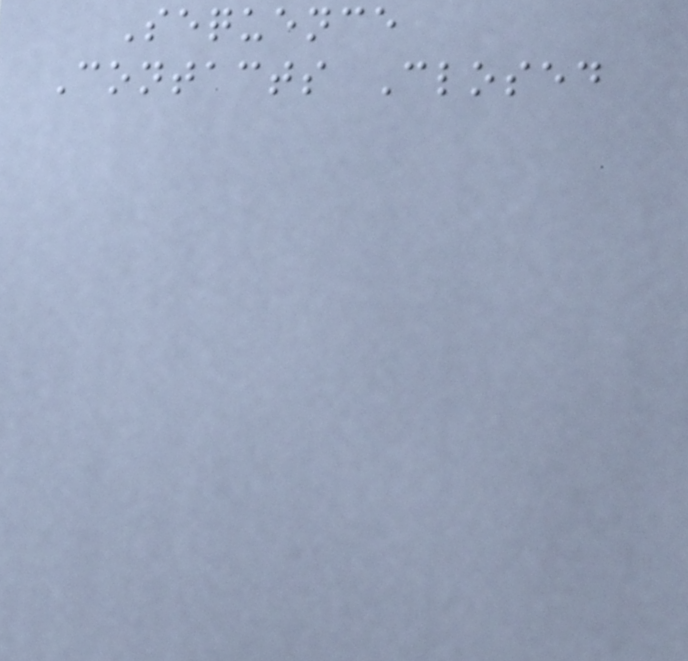Sequence
Contacts Closed
